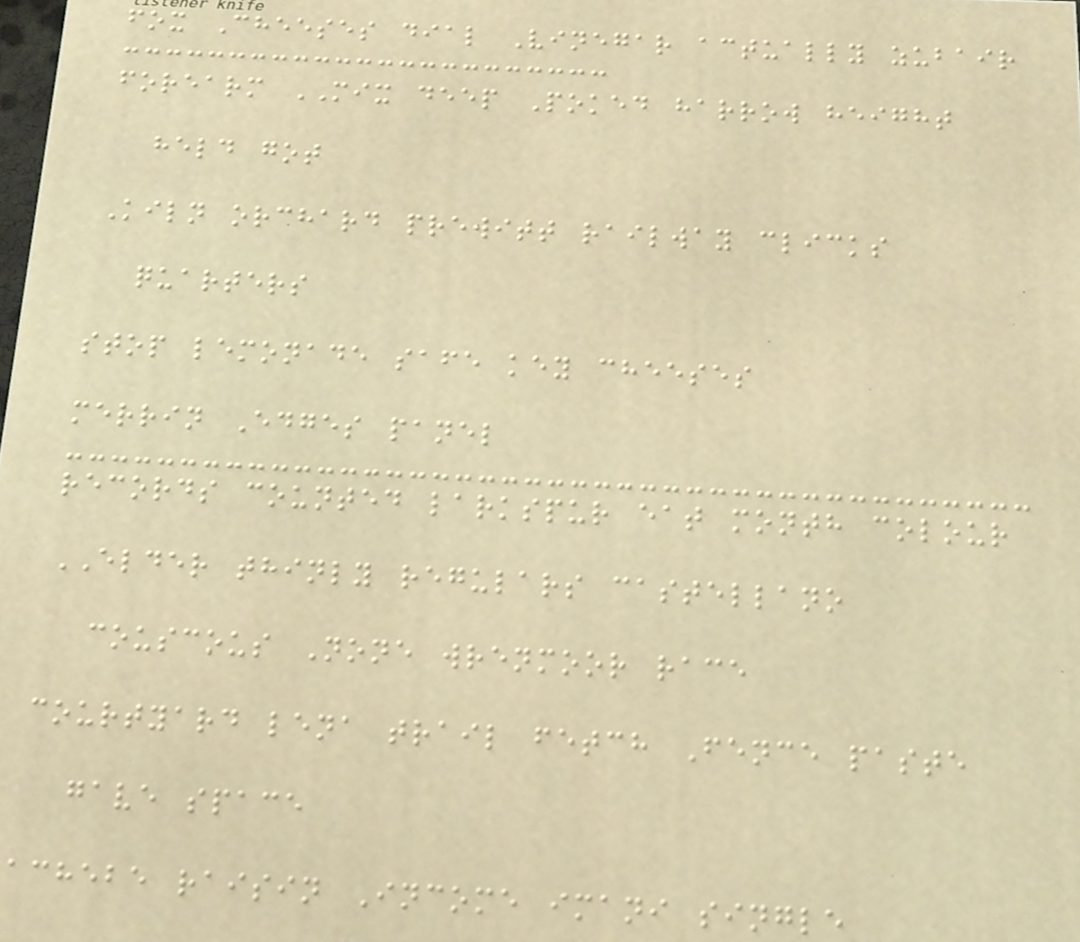fox Cheeses dial Vinegar actually zubair
forearm MIX deep Poked harrow height
held got
Kiln orchard prewitt railway clicks
quarters
stop lemonade safe key cheeses
merrin Edges panel
records counted larkspur eat month colour
ELDER thinly regulars castellano
couscous None wrenmoor race
courtyard lena trail fetch Fence paste
gave space
achebe raisin Income imani single
